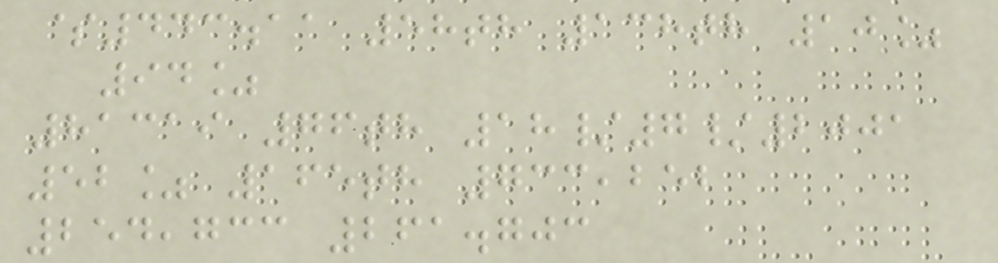$443.11 58th 138th 10%
94%
81319 76th 18/7/2001
52% 165th 733,252
254,733 261.703
